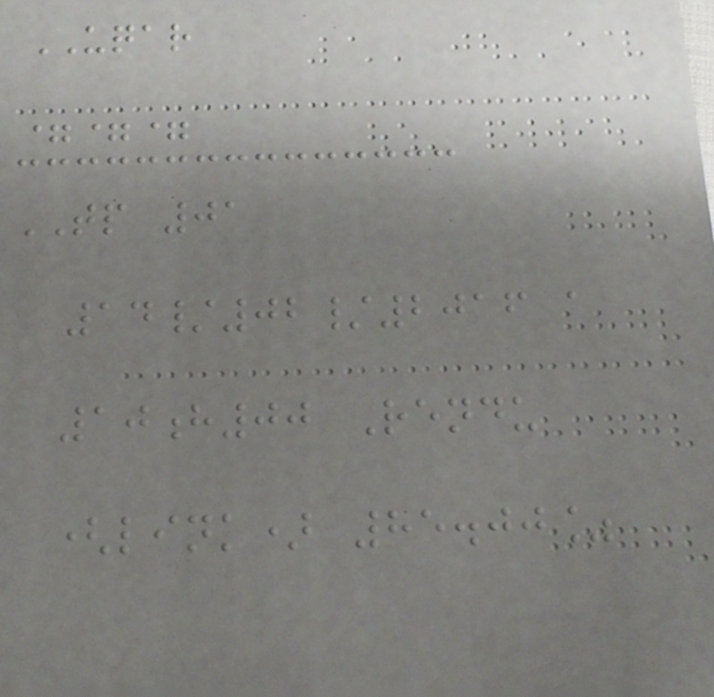UQAR
===
TP 01
14/02/2016 a
10h00 Rendu
(link) 85.00%
